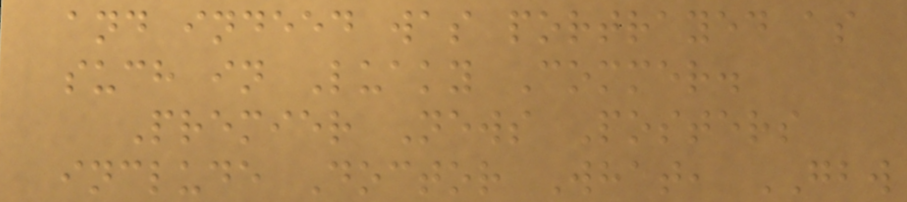and indeed was portrayed as
such in Luaky Commer.
Premier News Posters
include Doctor What, GBW
